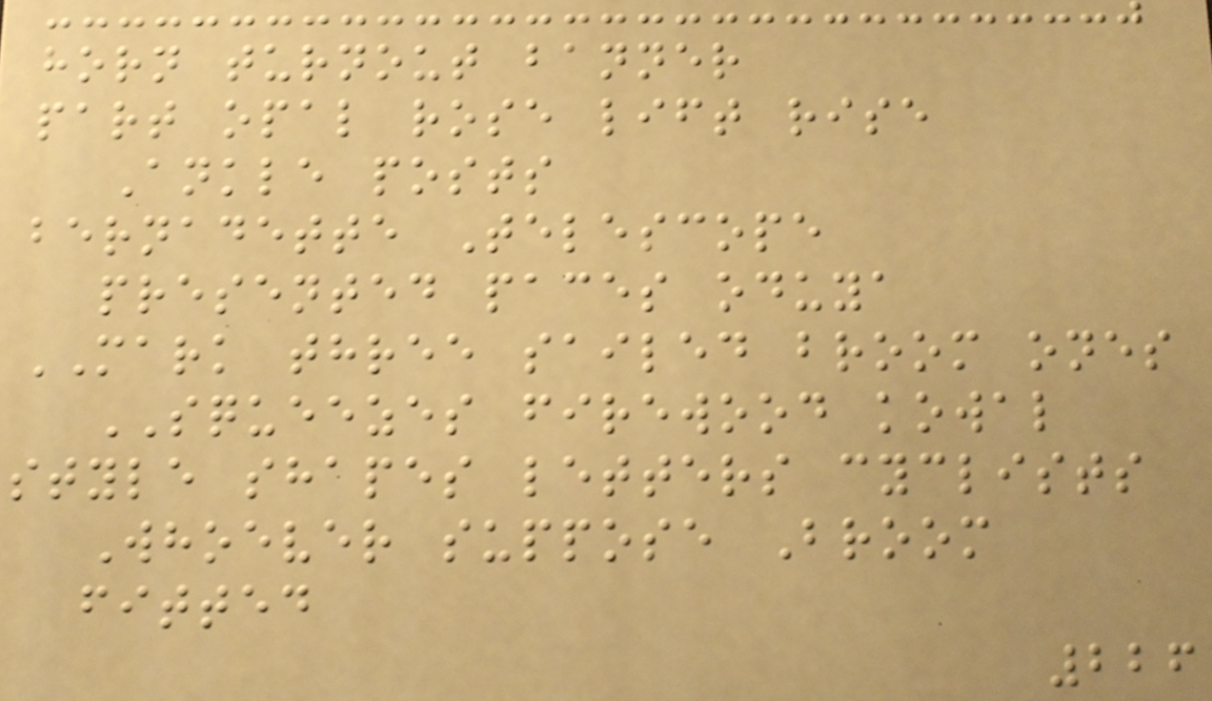horn turnout banner
part opal rose lift rise
Ankle posts
bernadette Telescope
presented paces oduya
MARK three sailed broom ones
SQUEEZES firewood kowal
style shapes letters cyclists
Whoever suppose Broom
fitted
226
